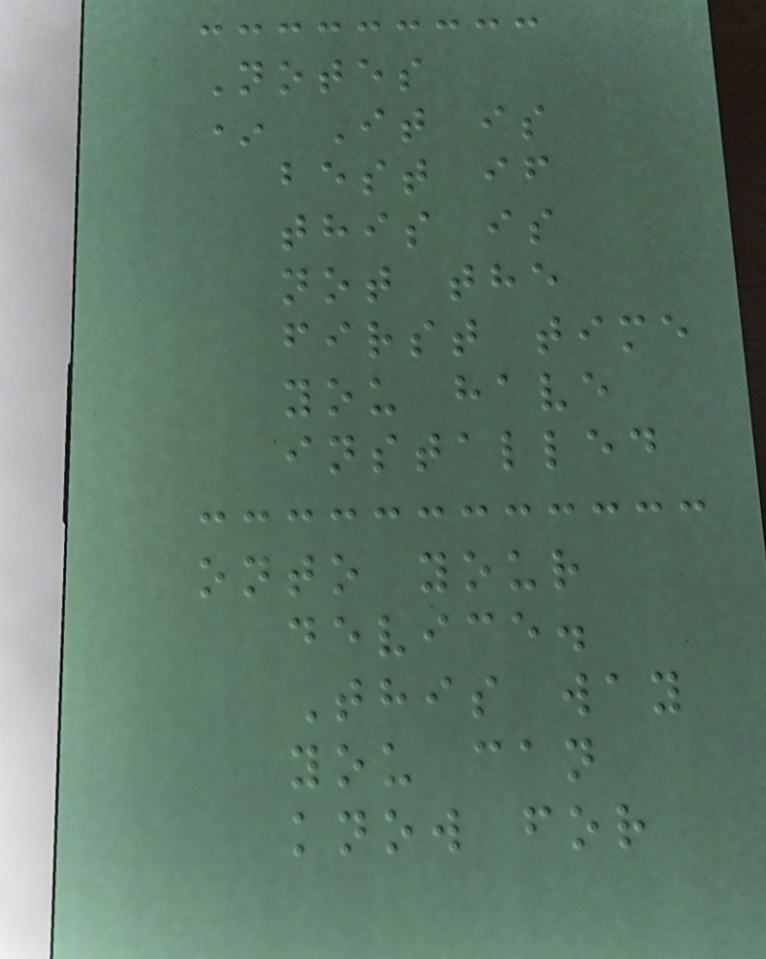Notes
* It is
best if
this is
not the
first time
you have
installed
onto your
device.
This way
you can
know for
